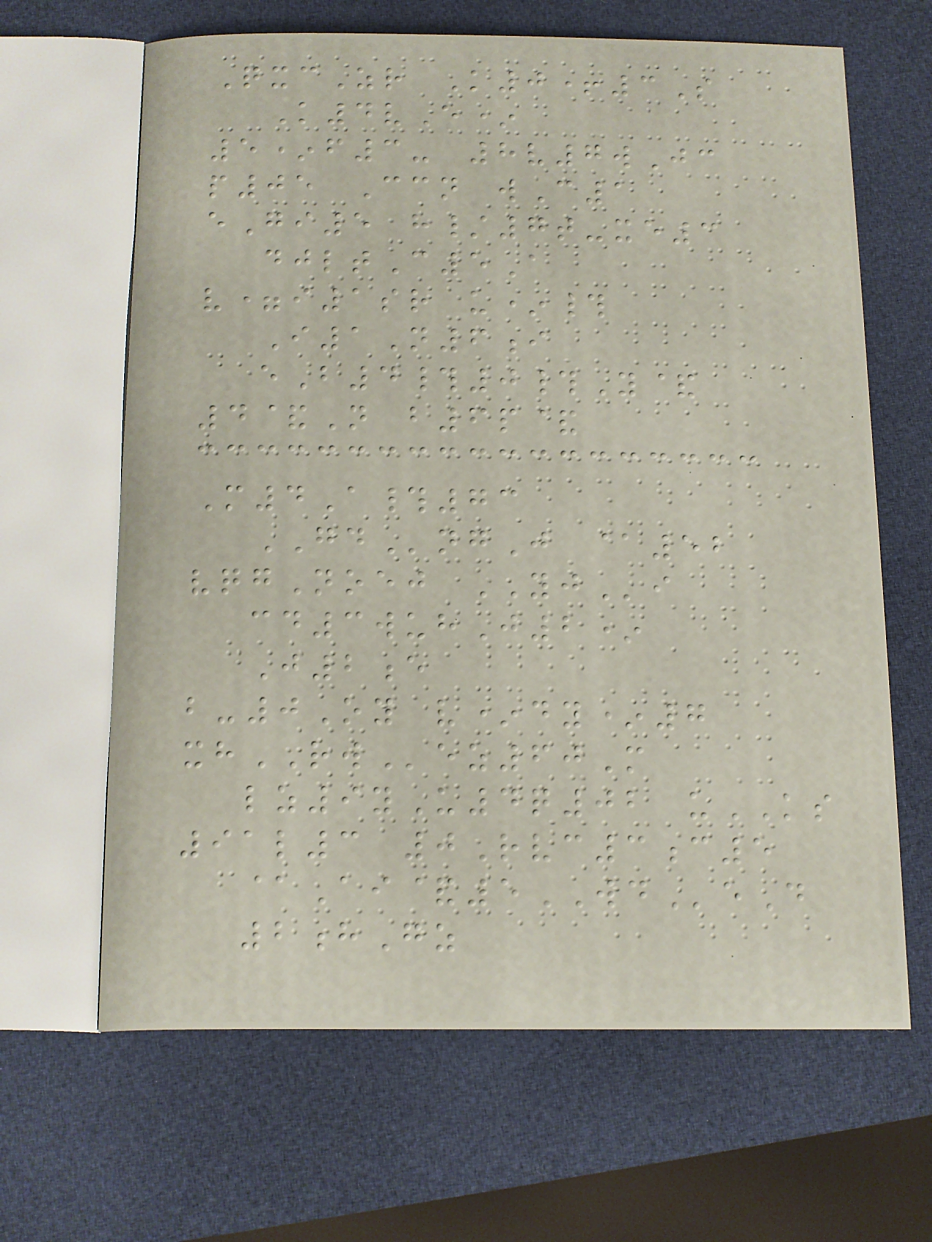QxcZr K0+3S
K4vE*
5*f3- 8v7wJc
p05 Ccn wC1
eGi5 h/7t-xe3
djltC5A
v=i1sr u*#
I1N6i
eB4#0#Y&
4&N b6p&
M4A#73
GDngJ @52
vqgNoej YJi
cd3wuhJ2*
J2e
b-0Oy v*dy*7
xhRWez60M
lz9yU4q02 uKS
91l3 0Rvc3c5
@Ai&5WDeD
2hGz
